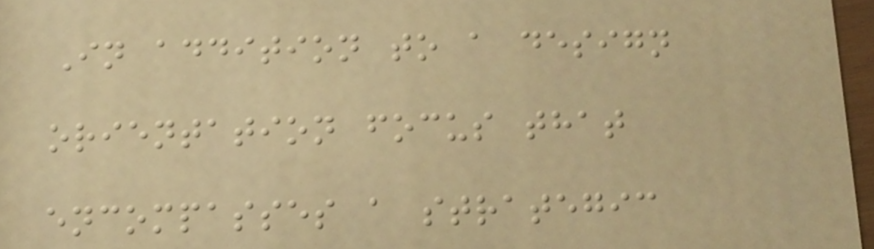In addition to a design
orientation focus that
encompasses a strategic
